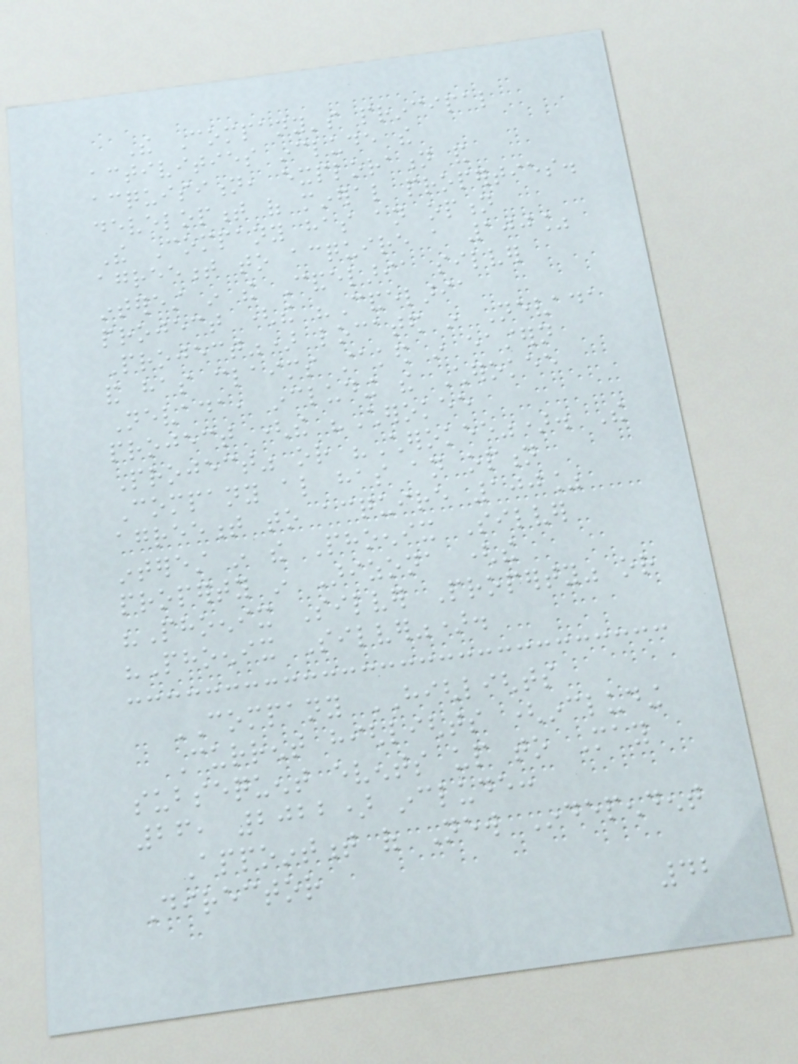The Company's principal
activities include the
acquisition, exploration and
development of mineral properties.
The Company has an option
agreement to acquire a 100%
interest in the Candelaria silver
project (the "Candelaria
Project") located in Nevada
and has claims staked in eastern
Nevada, including the Cherokee
project (the "Cherokee
Project" or "Cherokee"). The
Company also has an option
agreement to acquire 100%
interest in the Phoenix Silver
property in Arizona (the
"Phoenix Silver Property" or
"Phoenix Silver").
COMPANY HIGHLIGHTS
Current highlights (including
subsequent events up to May
26, 2022) include:
Appointment of New Independent
Director
42
